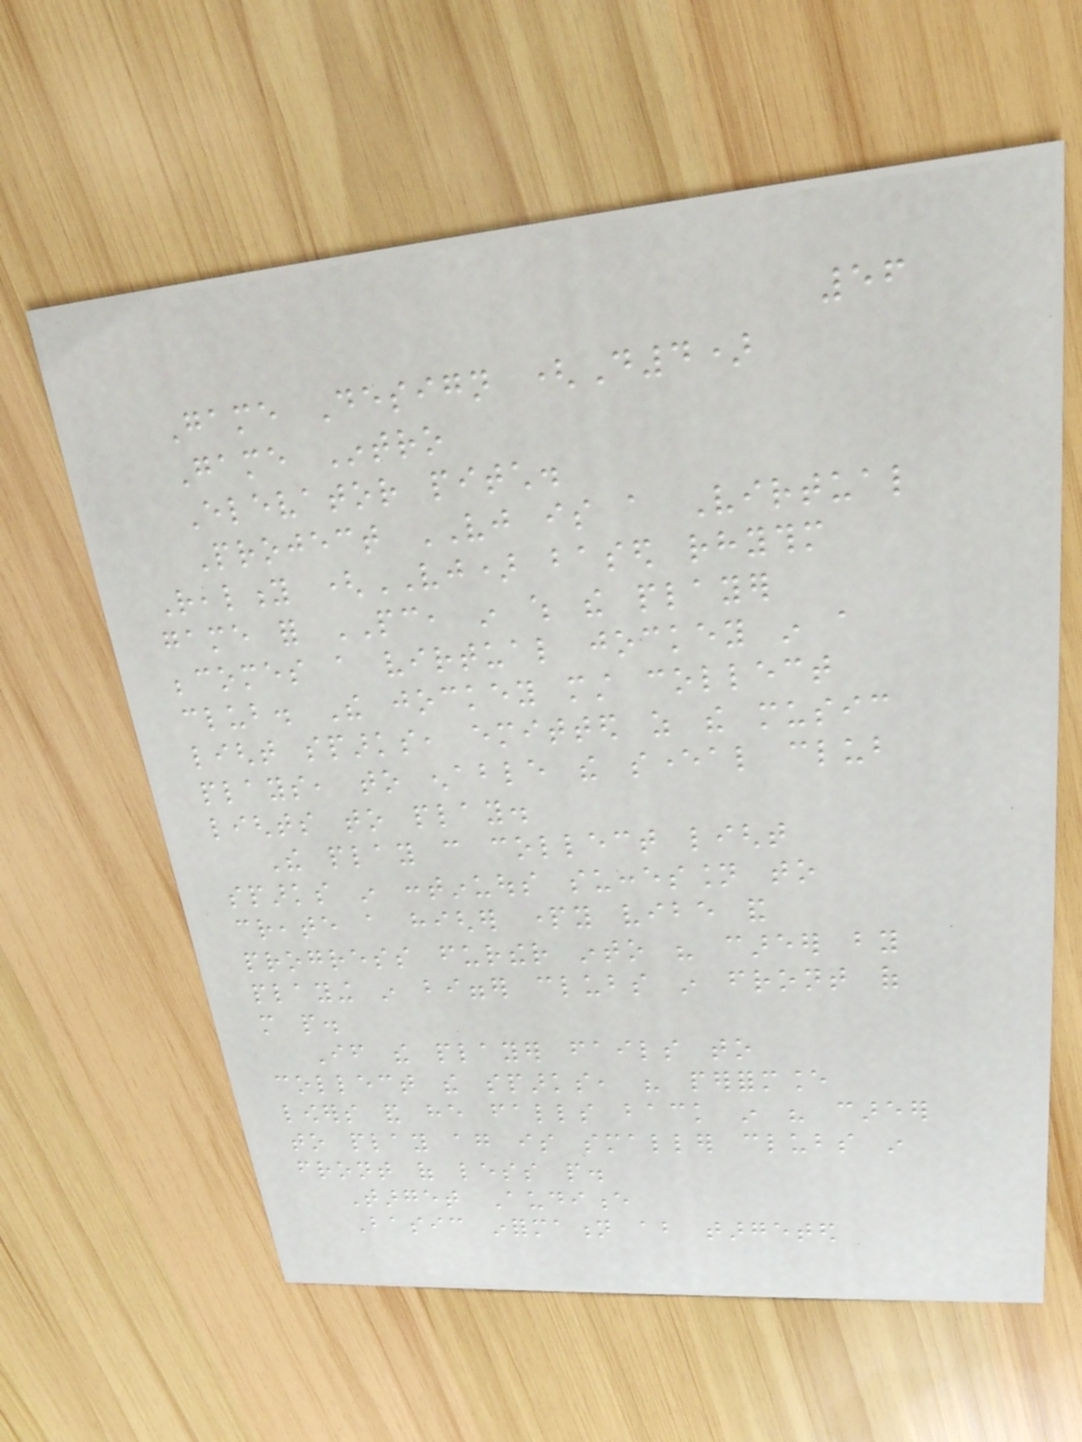56
Game Design (D4)
Game Intro
Elevator pitch.
Project VJ is a Virtual
Reality (VJ) based rhythm
game for PC, in which the player
becomes a virtual jockey in a
club. The jockey must collect
light sparks, emitted as the music
plays, to enable the several club
lights to play.
The play can collect light
sparks in continuous succession to
create a higher party vibe and
progress further into his career by
playing in bigger clubs in front of
more people.
If the player fails to
collect the sparks, his performance
lowers and he falls back in his career
to play again is smaller clubs in
front of less people.
Target Audience
Basic information about targeted
